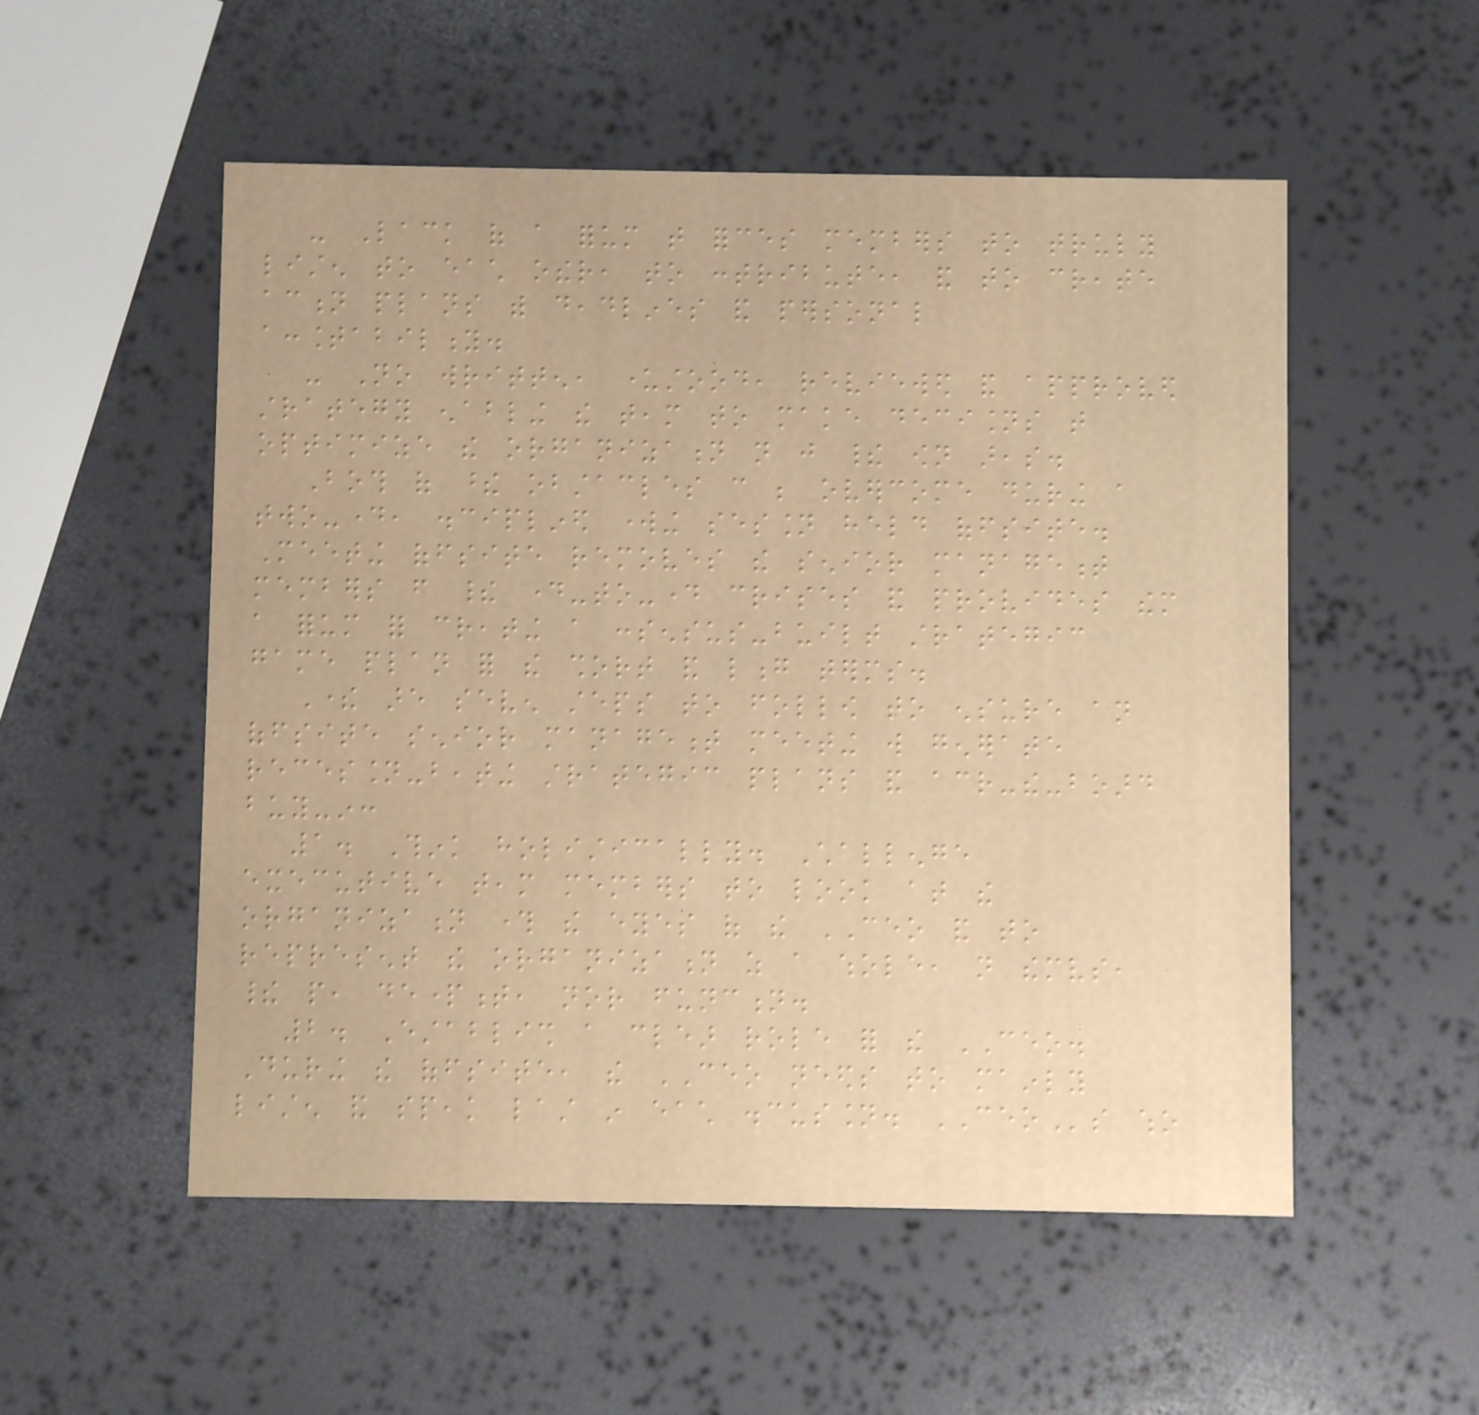- Lack of a forum that forces members to truly
listen to each other, to contribute, and to create
action plans with deadlines and personal
accountability.
- No written, understood, reviewed and approved
strategy enabling the team to make decisions that
optimize the organization not just their own areas.
Both of these obstacles can be overcome during a
two-day, disciplined working session held offsite.
Meeting offsite removes the senior management
members from their day-to-day crises and provides them
a forum for creating a consensus-built strategic
game plan for the short and long terms.
There are seven steps to follow to ensure an
offsite senior management meeting will generate
recession-beating strategic plans and across-the-board
buy-in:
1. Think holistically. Challenge
executive team members to look at the
organization through the eyes of the CEO and to
represent the organization as a whole, not themselves,
their people, department, nor function.
2. Establish a clear role for the CEO.
During the offsite, the CEO needs to mainly
listen and speak last in each discussion. CEOs who
